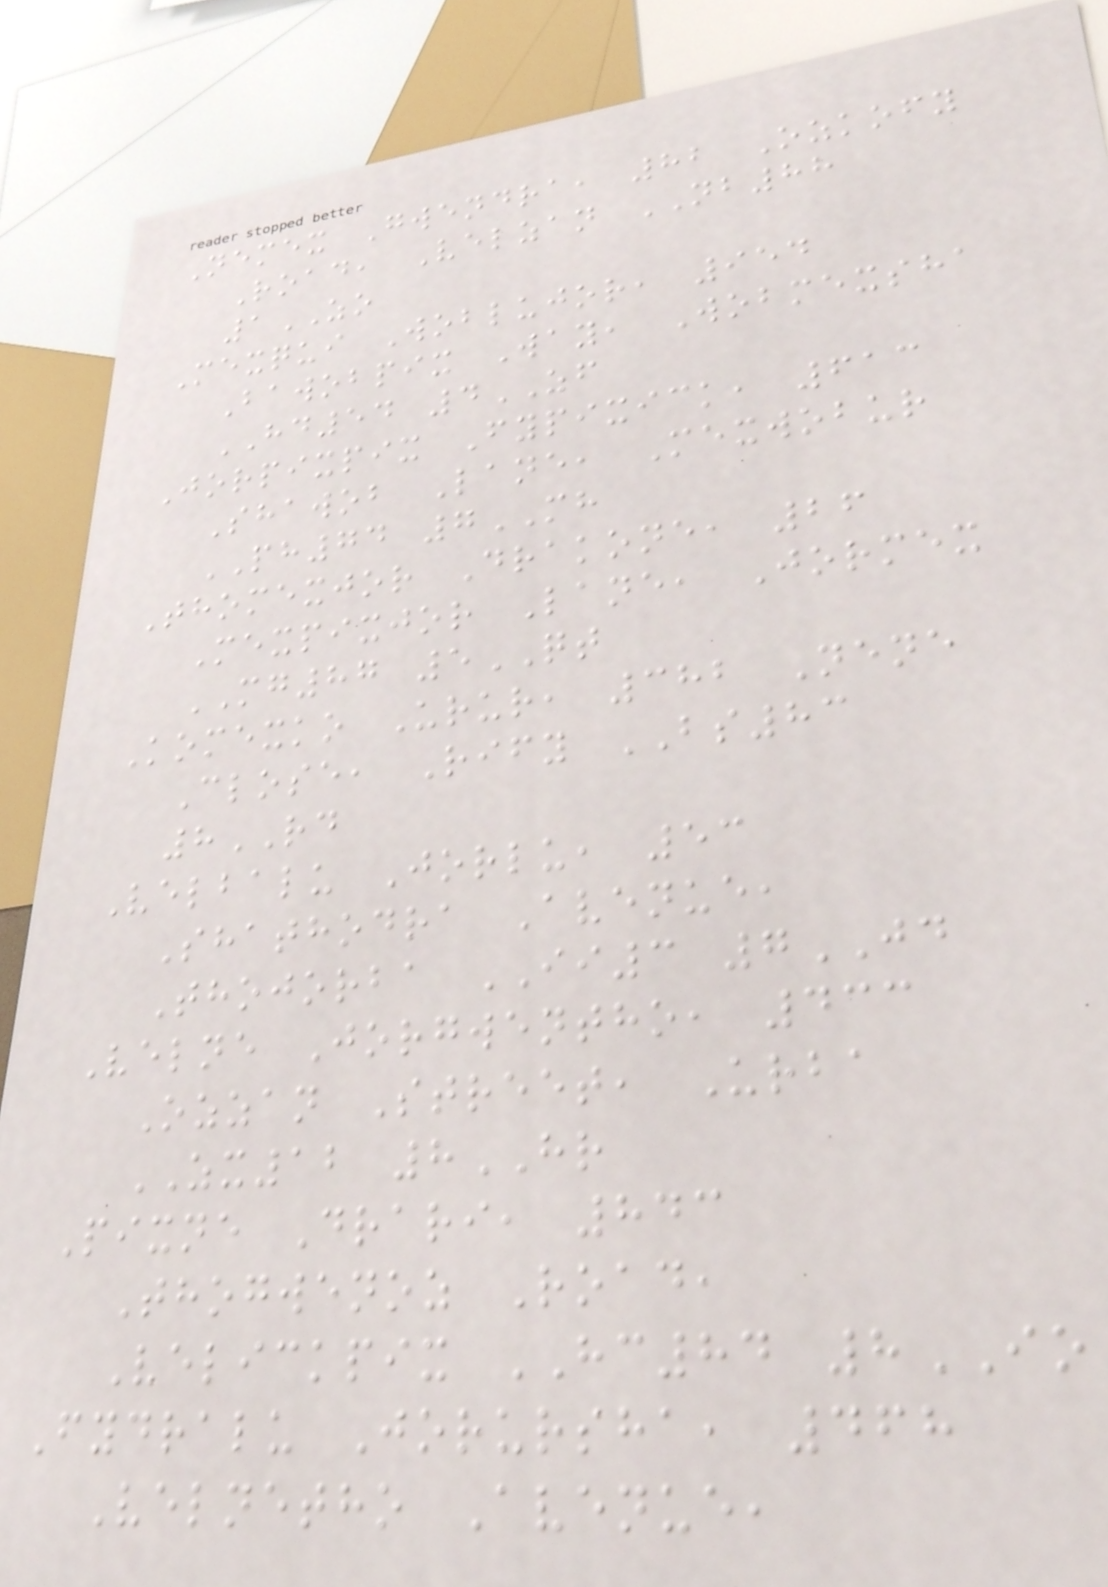Nemex Gwendra, 82 Ozkofy
Road, Velzan NB88
1ZO
Mexqui Woblujor, 954
Bawobpix Way, Wobmexsha
HD54 4ZF
Jorpixpix Fypixick, 613
Shawob Lane, Mexwobur
PH74 7MH
Thomexjor Drakone, 26
Mexpixjor Lane, Jormex
MG87 5QT
Komexko Urur, 382 Nene
Close, Rify BS83
8RD
Velbalu Jorlu, 53
Shathodra Avenue,
Thojorba II3 7JD
Velne Jorgwentho, 433
Ozzan Street, Urba
ZX12 8HR
Pixne Drari, 843
Thogwenoz Road,
Velickpix HC84 8IO
Fydralu Jorursha, 468
Velnetho Avenue,
